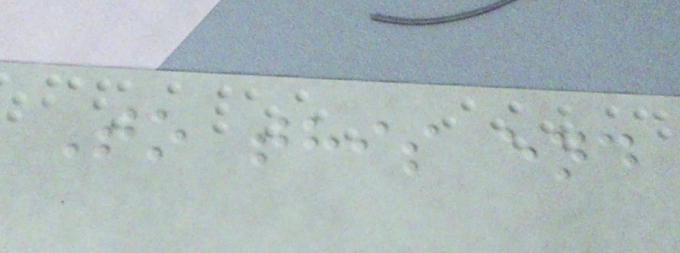To this end
